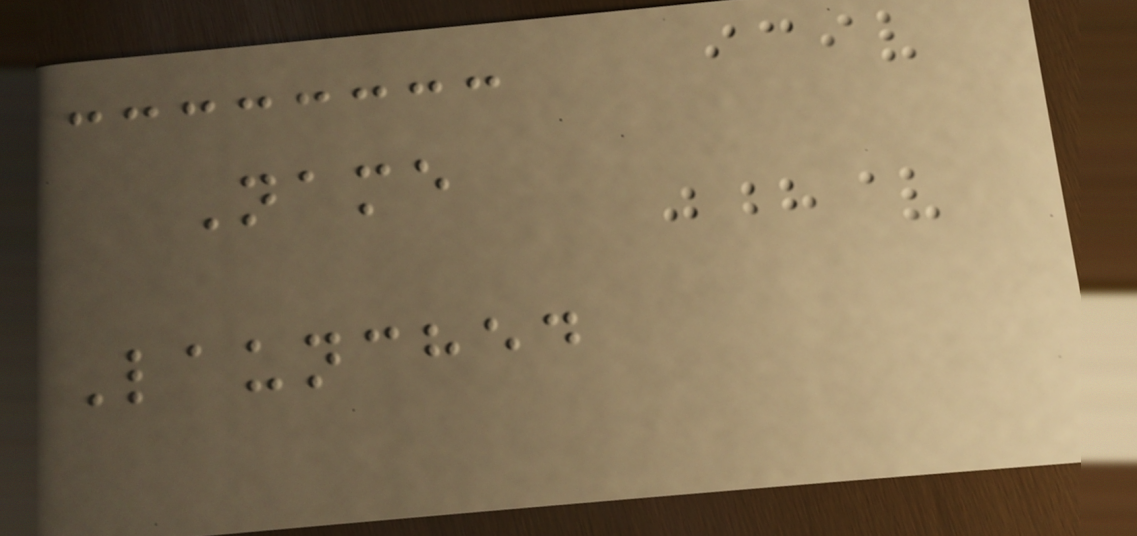Name
Launched
